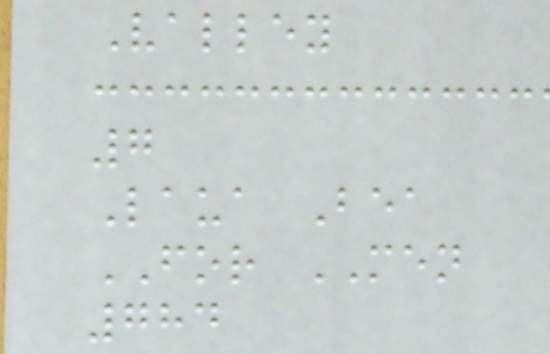Valley
7
Laua Bea
FOR MEN
784
